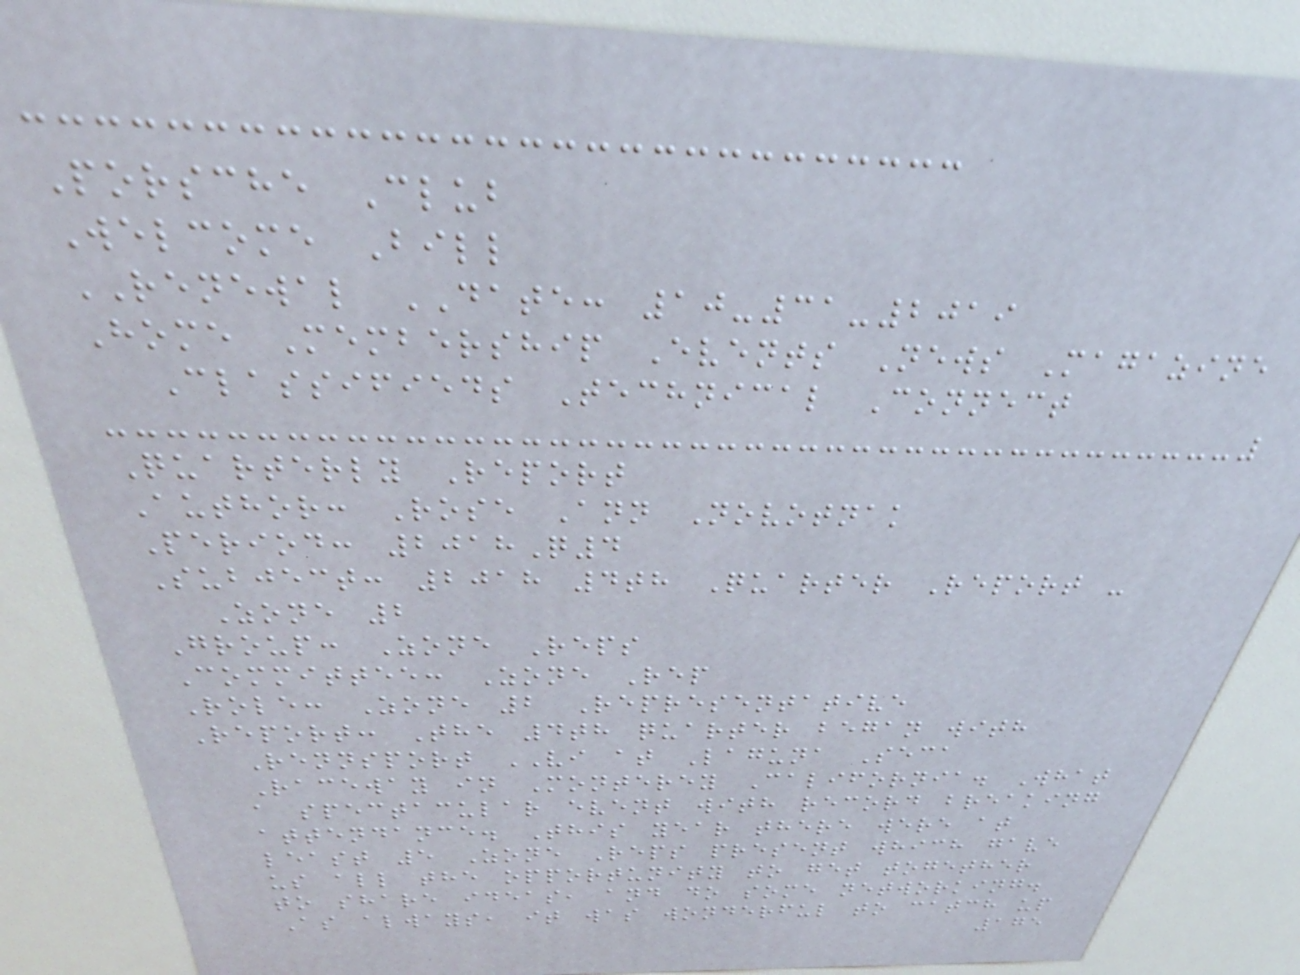Porsche Club
Welcome Bill
RENEWAL DATE: 10-31-2019
Home Membership Events News Magazine
Classifieds Technical Connect
Quarterly Report
Author: Rose Ann Novotnak
Period: 2018Q4
Subject: 2018 4th Quarter Report -
Zone 2
Group: Zone Reps
Committee: Zone Rep
Role: Zone 2 Representative
Report: The 4th quarter began with
Rennsport VI at Laguna Seca
Raceway in Monterey California. What
a spectacular event with record breaking
attendance. This year there were at
least 5 Zone Reps present which gave
us all the opportunity to get together
to share ideas, and do some networking.
As always, it was wonderful to catch up
175
